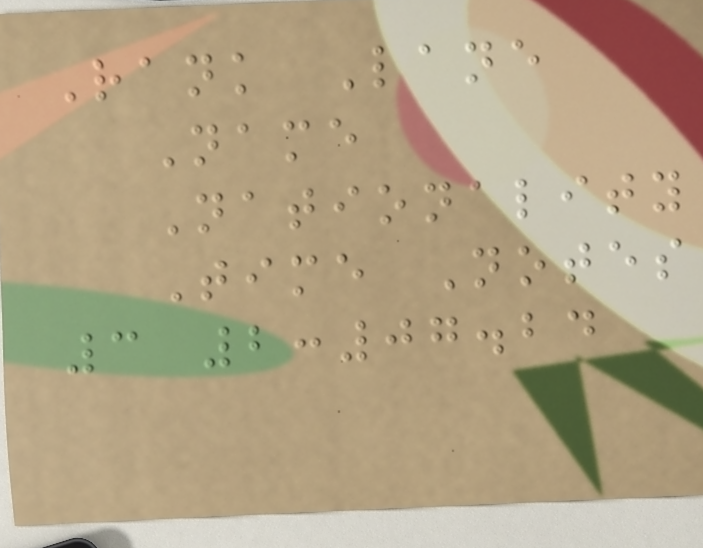Rank Lane
Name
Nationality
Time Notes
3 2:07.24
